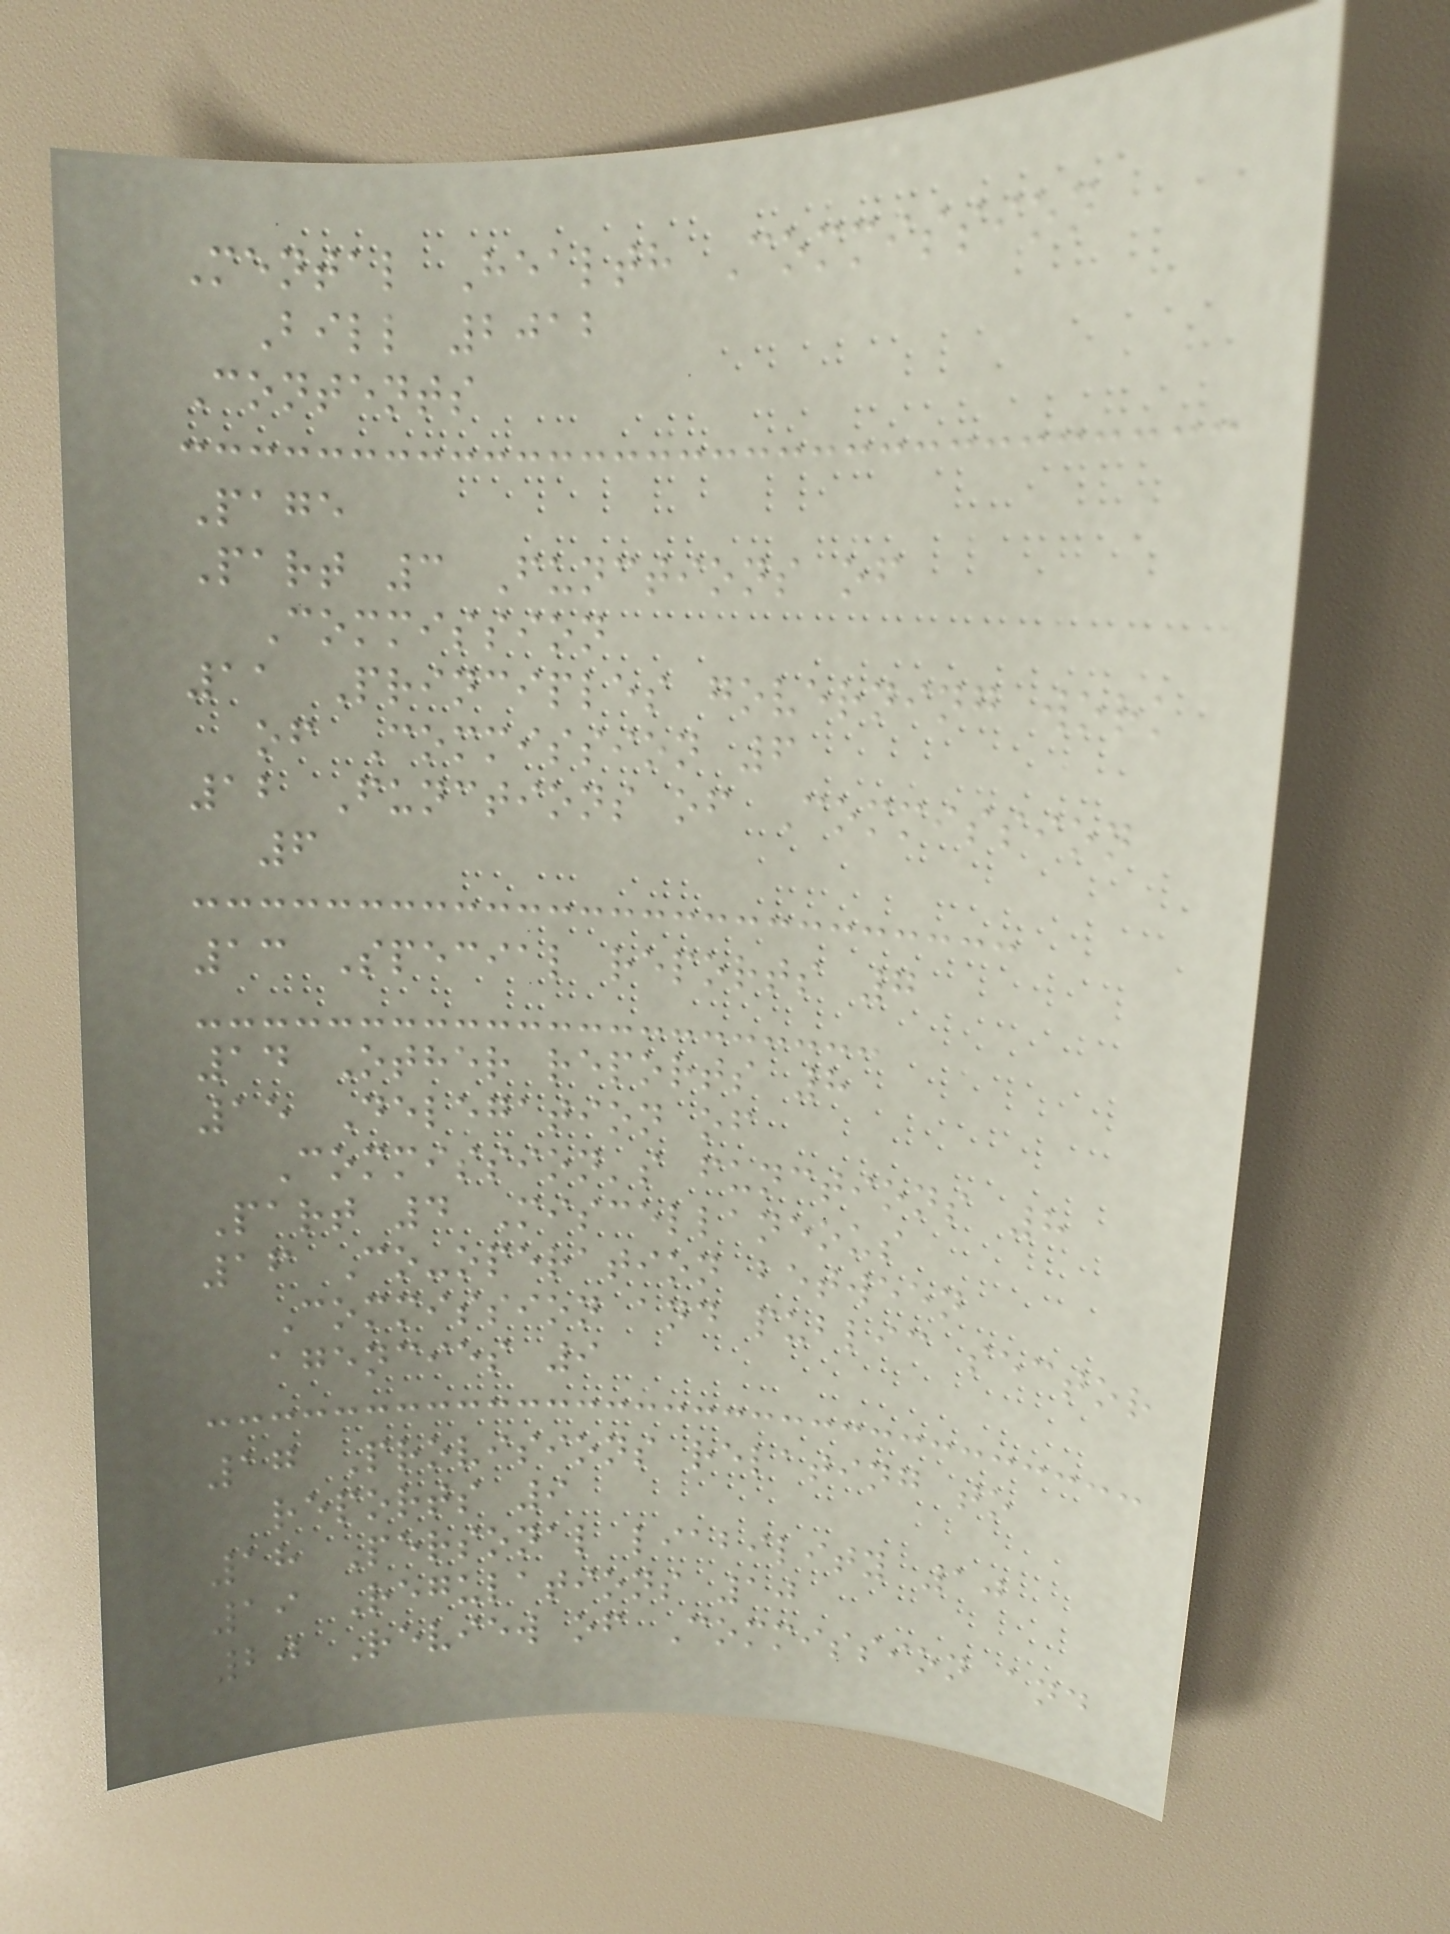Mental Health Commission
Bill 2012
Contents
Page
Part 3 Functions of
Commission
11 Principles governing work
of Commission 6
12 Functions of Commission
6
13 Special reports 7
14 Other reports 8
15 Delegation of
Commission's functions 8
Part 4 Miscellaneous
16 Co-operation between
Commission and public sector
agencies 9
17 Provisions relating to
reports 9
18 Personal liability 10
19 Regulations 10
20 Review of Commission and
